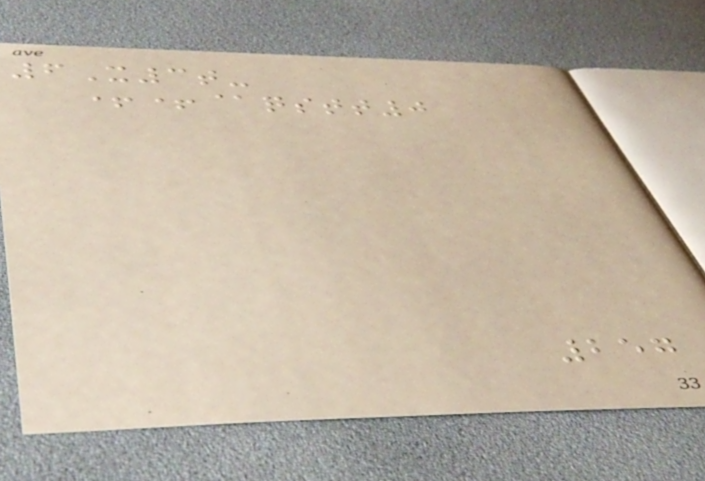6X3t-
++@qstt0
257
